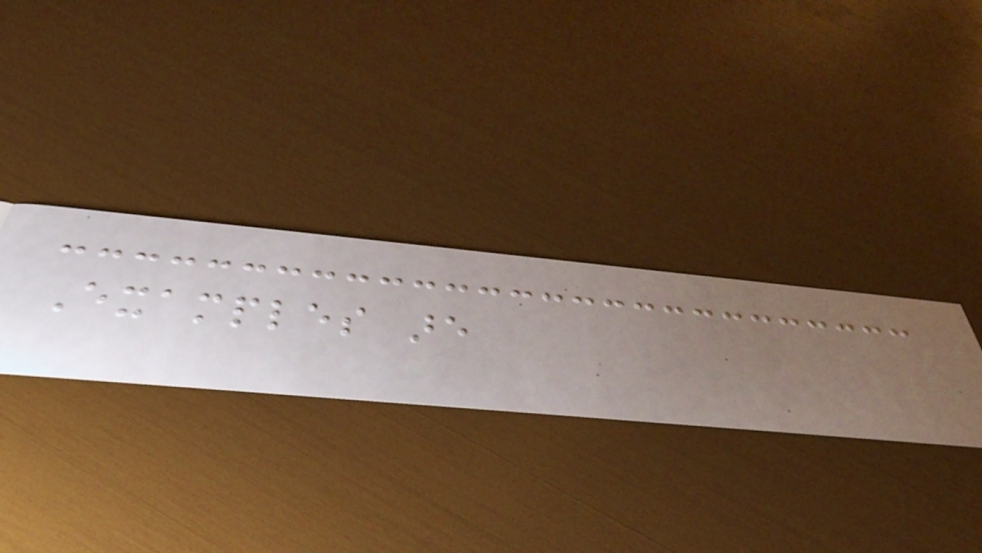Examples are
